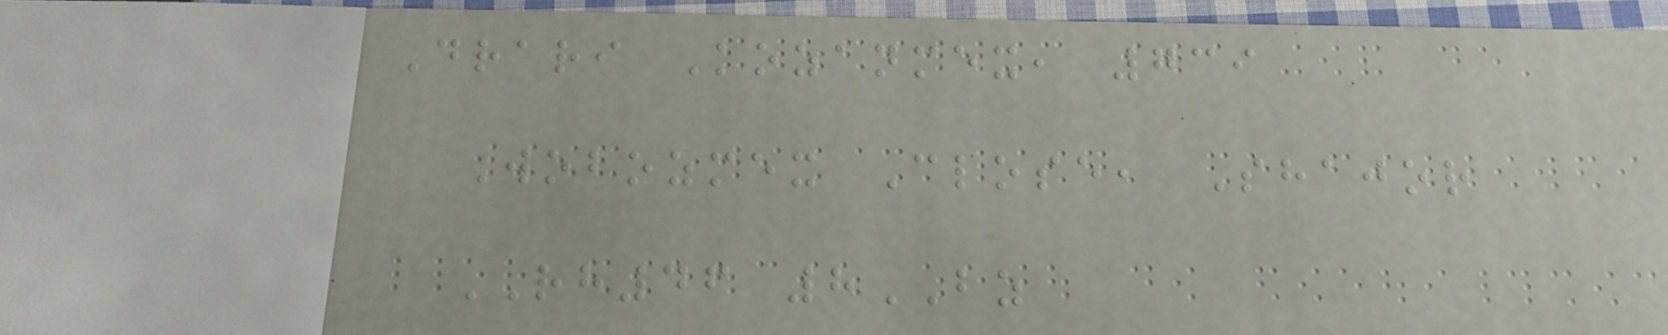Drari Kozanmex, 739
Wobozmex Close, Shajor
RH46 8BZ
